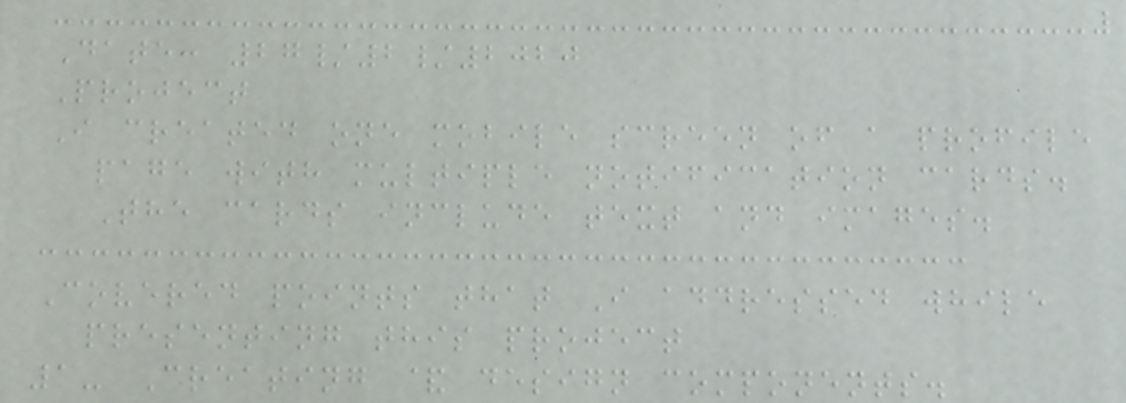Date: 27/2/2020
Project
I created one mobile screen of a profile
page with multiple notification cards.
The cards include text and images.
Covered points that I addressed while
presenting this project
1- Creating & design components.
